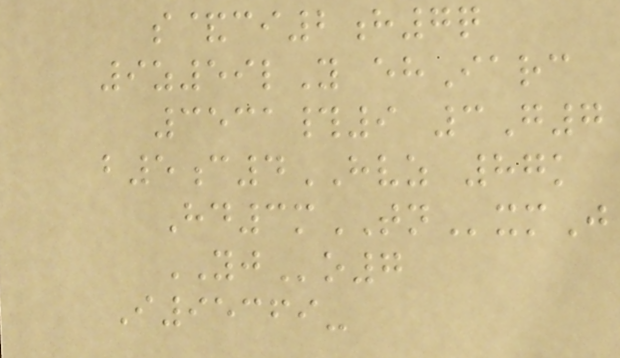s&ci2h7q
9z59lY ehIarc
3531#9 3G7
b5c4HVZ 87k
Hd3mTNxmJ
YJo7
I95369-
